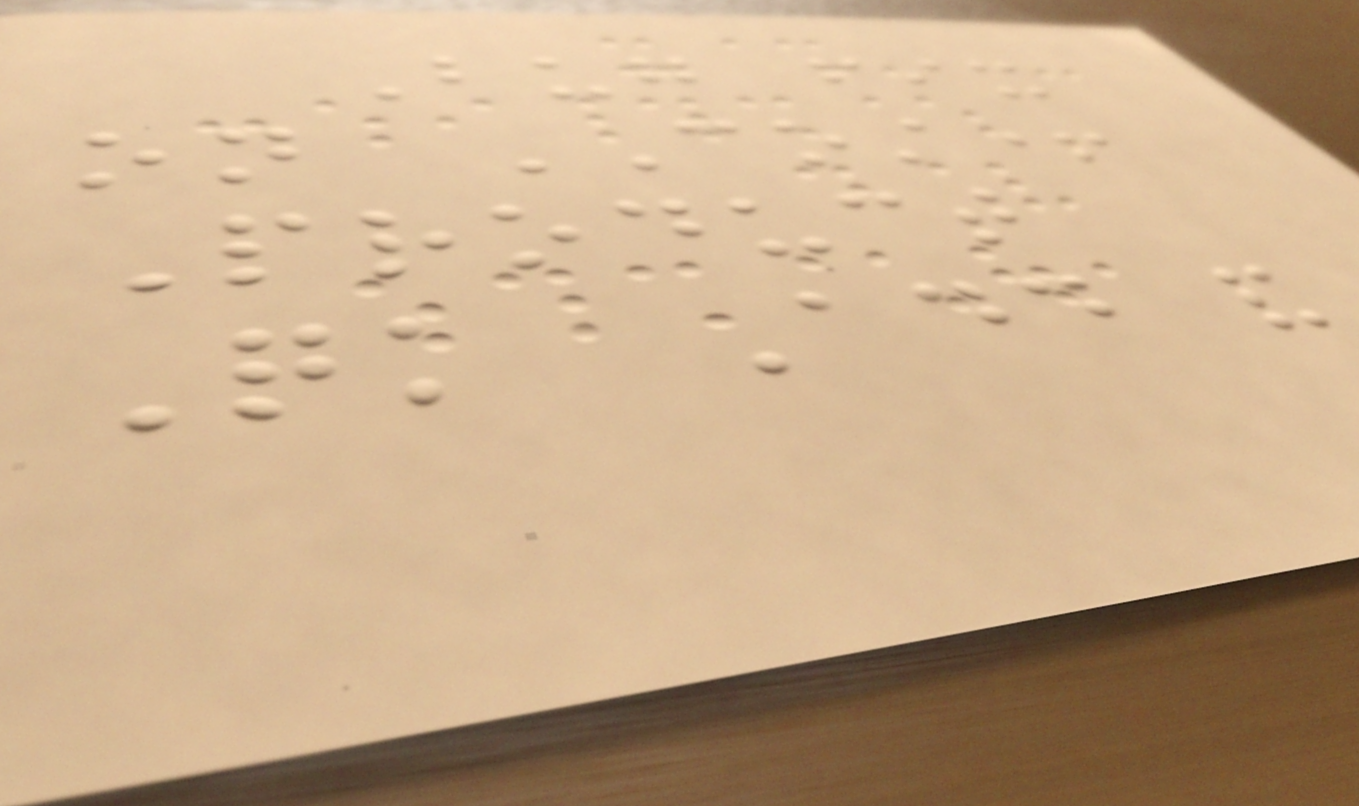Bug fix
on COST+
Product
Quick Add and
